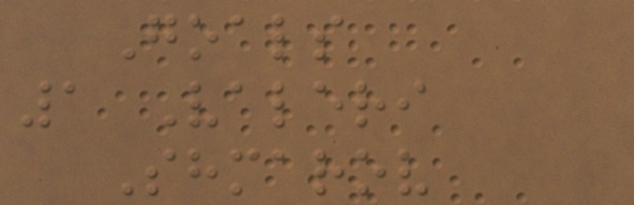Goals
1 Valeri
Shmarov
